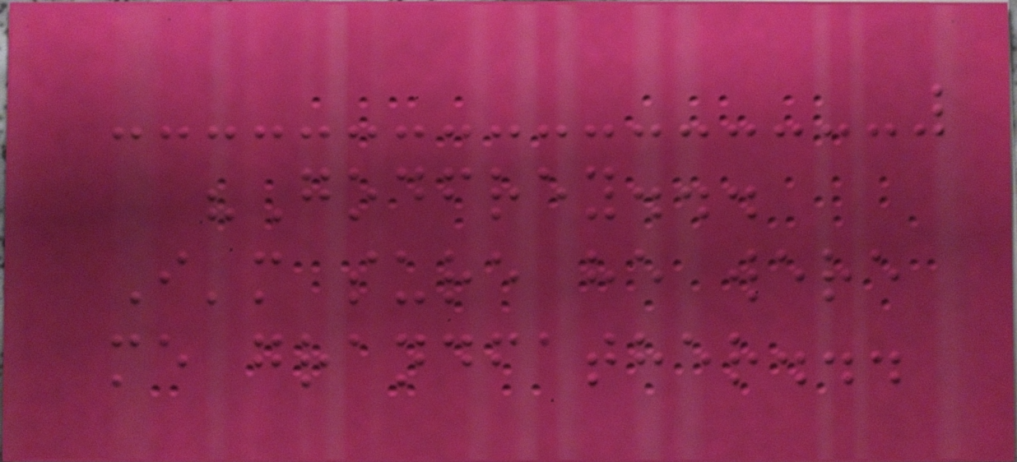"Godfrey...
I'm sure he were
me grandfather...
